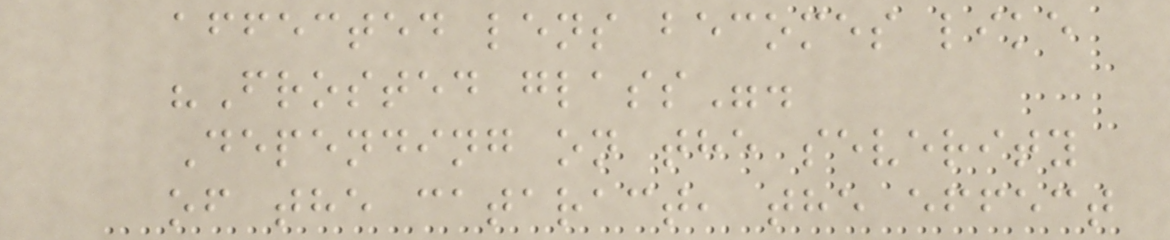affected lens becomes like
"Frosted glass".
Depending on the severity
of the cataract, the effect
